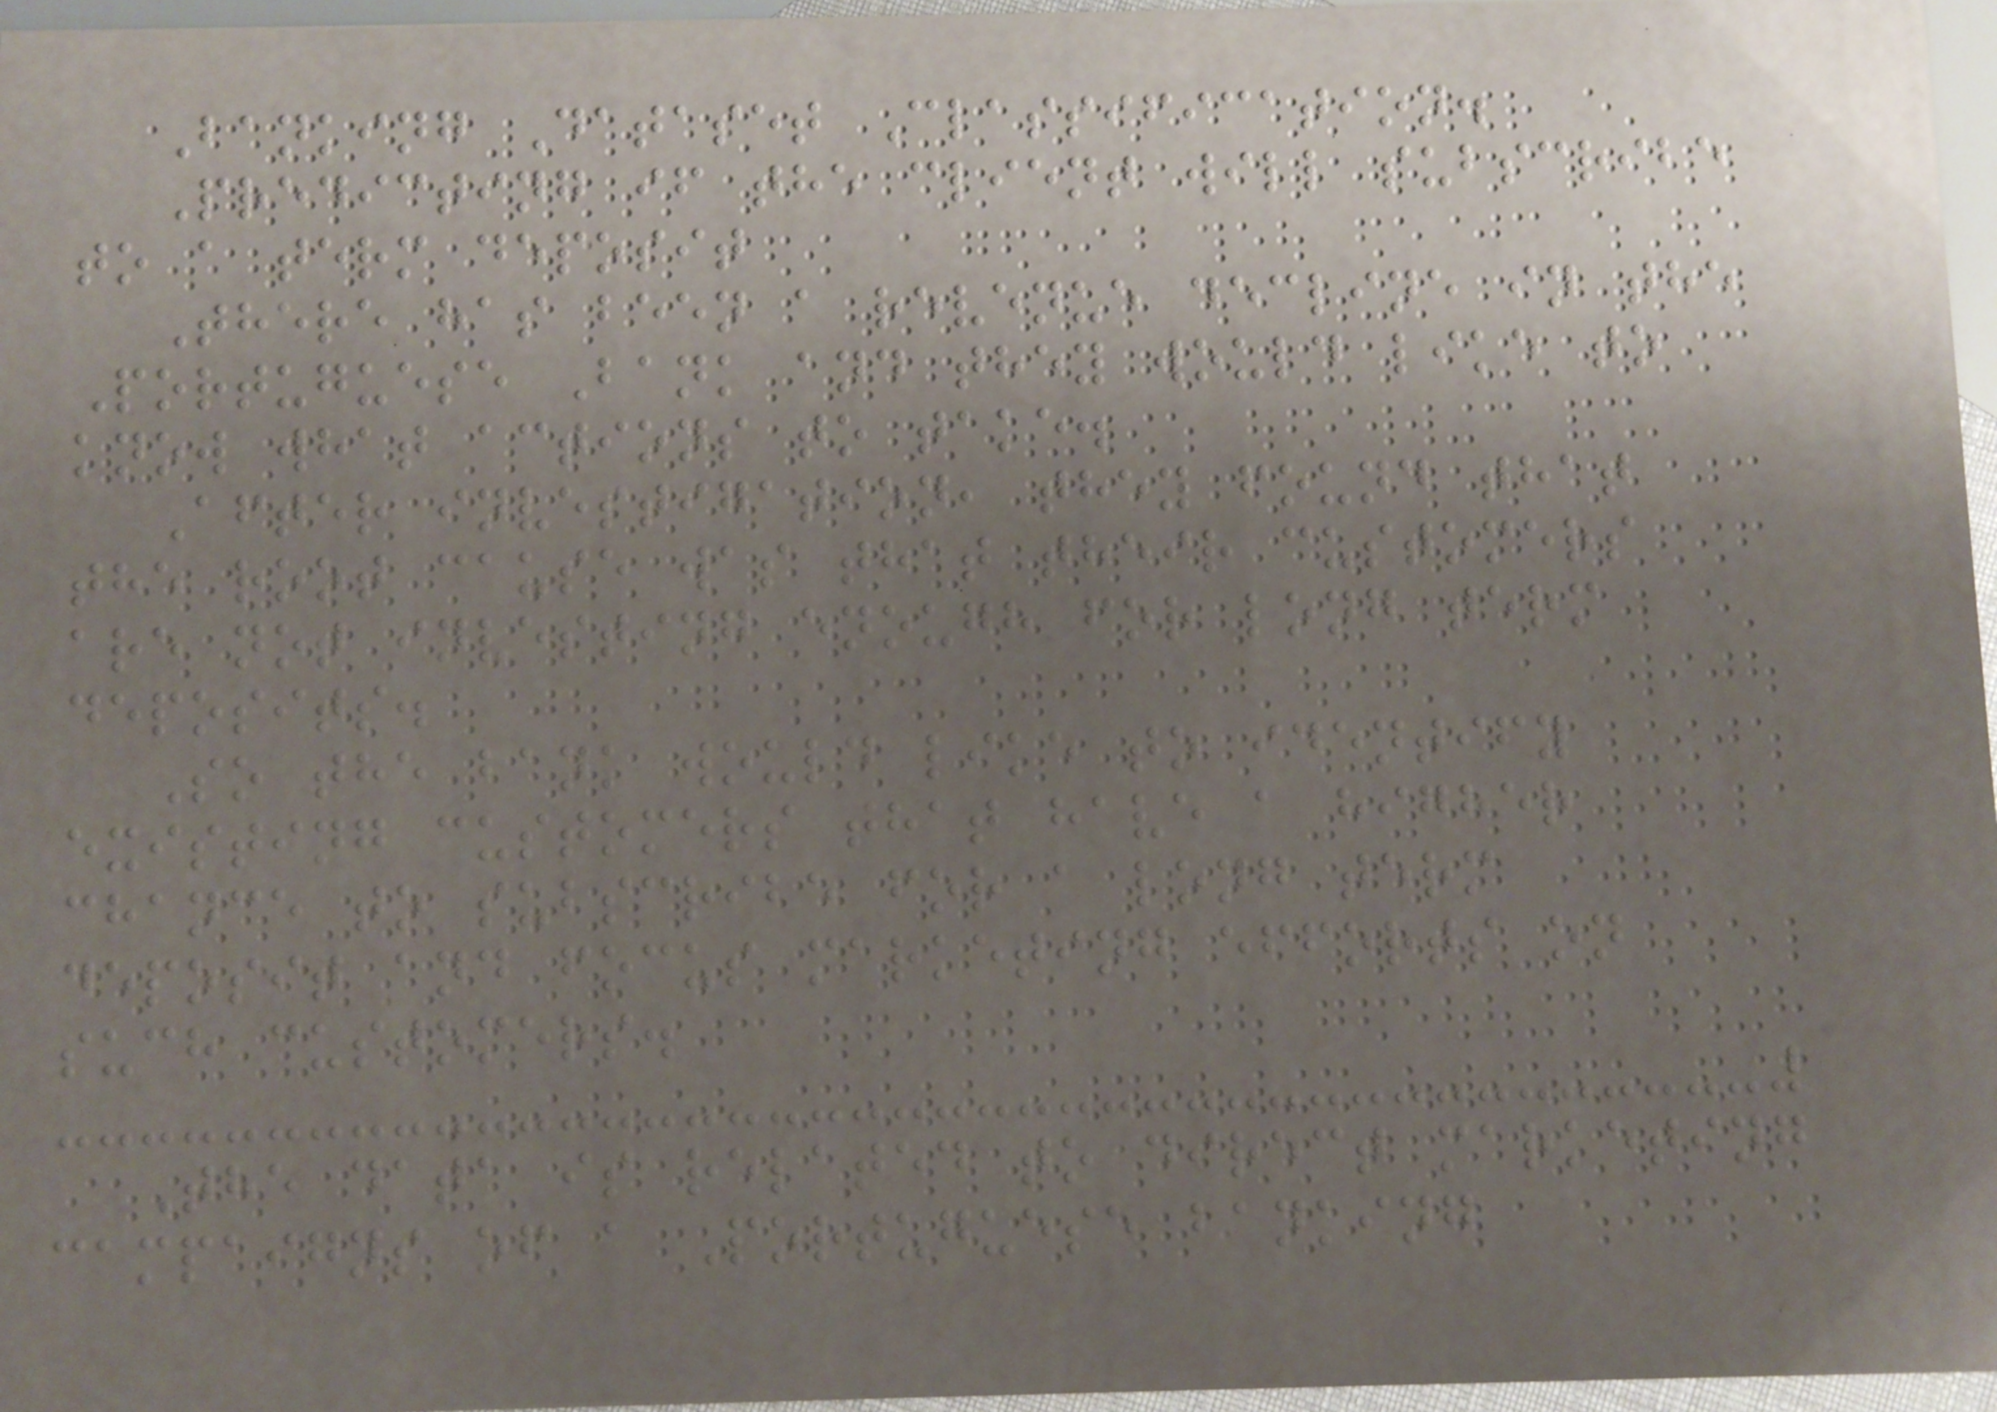Banking Dataset Classification.
Predicting if the client will subscribe
to a term deposit
There has been a revenue decline in the
Portuguese Bank and they would like to
know what actions to take.
After investigation, they found that
the root cause was that their customers
are not investing enough for long term
deposits.
So the bank would like to identify
existing customers that have a higher
chance to subscribe for a long term
deposit and focus marketing efforts on
such customers.
The data is related to direct marketing
campaigns of a Portuguese banking
